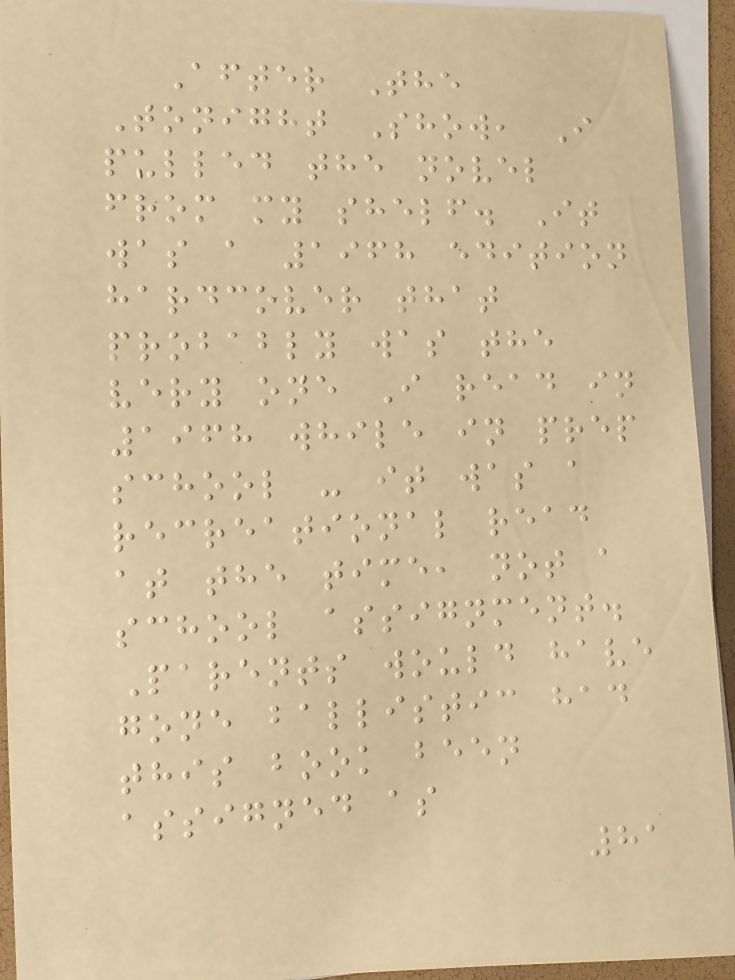After The
Tonight Show, I
pulled the novel
from my shelf. It
was a 1968 edition
hardcover that
probably was the
very one I read in
1968 while in prep
school - it was a
recreational read
at the time, not a
school assignment.
Parents would have
gone ballistic had
this book been
assigned as
81
